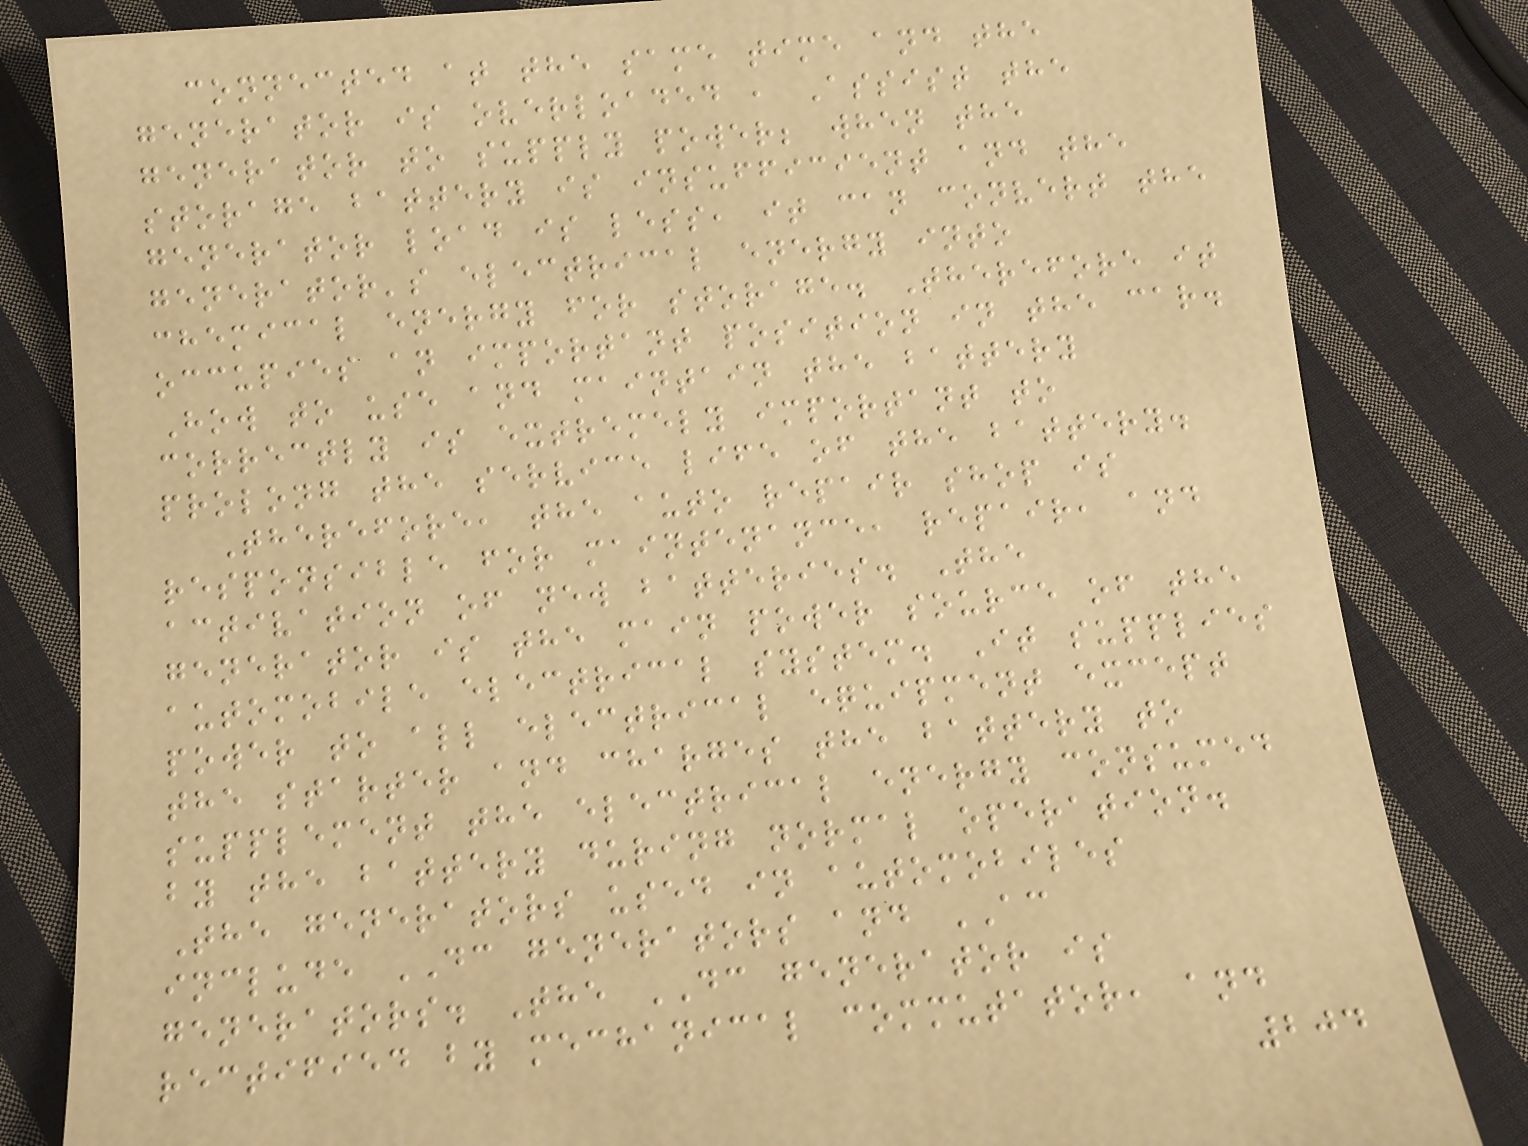connected at the same time and the
generator is overloaded , Assist the
generator to supply power; when the
storage battery is insufficient and the
generator load is less, it can convert the
generator's electrical energy into
chemical energy for storage. Therefore it
occupies an important position in the car.
How to use and maintain the battery
correctly is extremely important to
prolong the service life of the battery.
Therefore, the auto repair shop is
responsible for maintenance, repair, and
activation of new batteries. The
generator is the main power source of the
automobile electrical system. It supplies
power to all electrical equipment except
the starter and charges the battery to
supplement the electrical energy consumed
by the battery during normal operation.
The generators used in automobiles
include DC generators and AC
generators. The DC generator is
rectified by mechanical commutator, and
204
